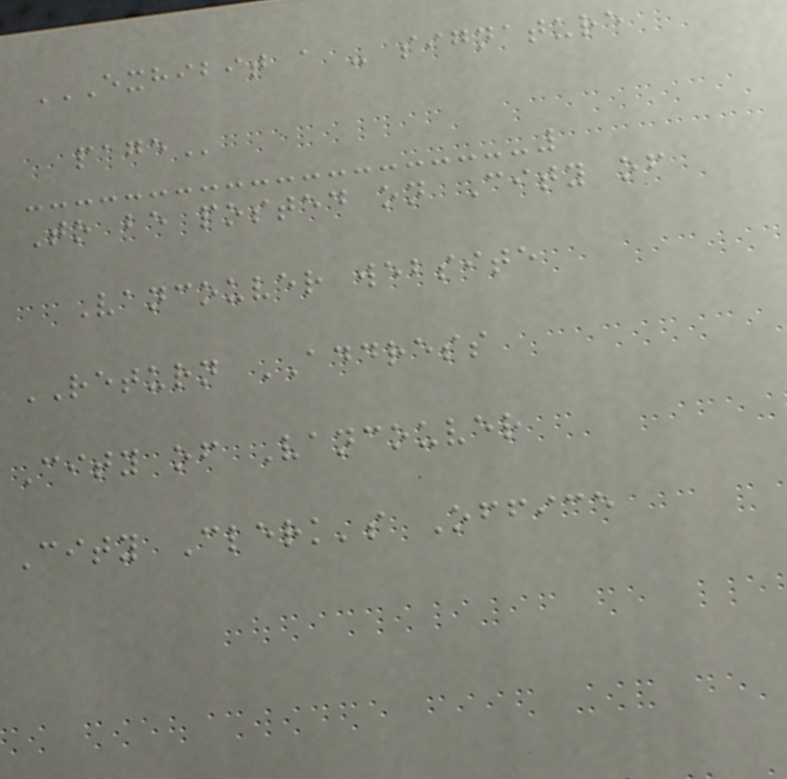EXHIBIT A - SIGNATURE
PAGE
To be posted on City of
Vancouver website
RETURN ADDRESS
City of Vancouver
City Clerk's Office
